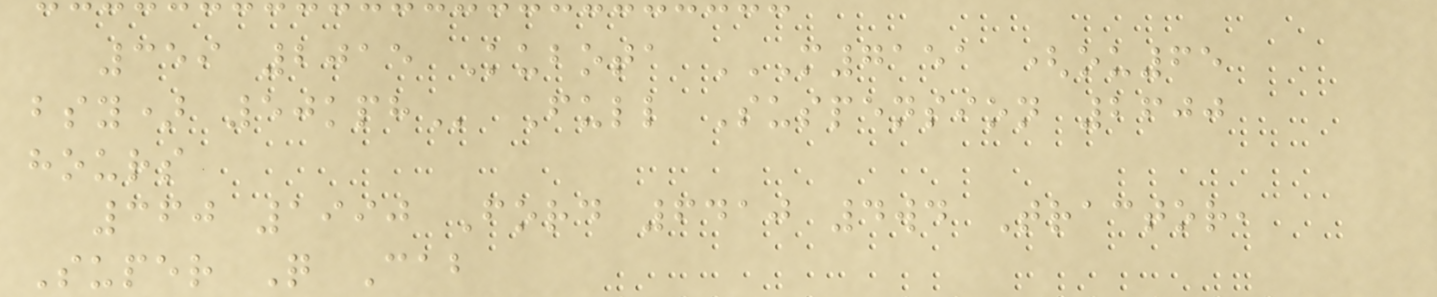359 2015 Kubota M7151 (OU65
BSY) 50KPH Full Suspension 2600
hours
360 1990 Ford 6410 4wd Tractor,
Super Q Cab
